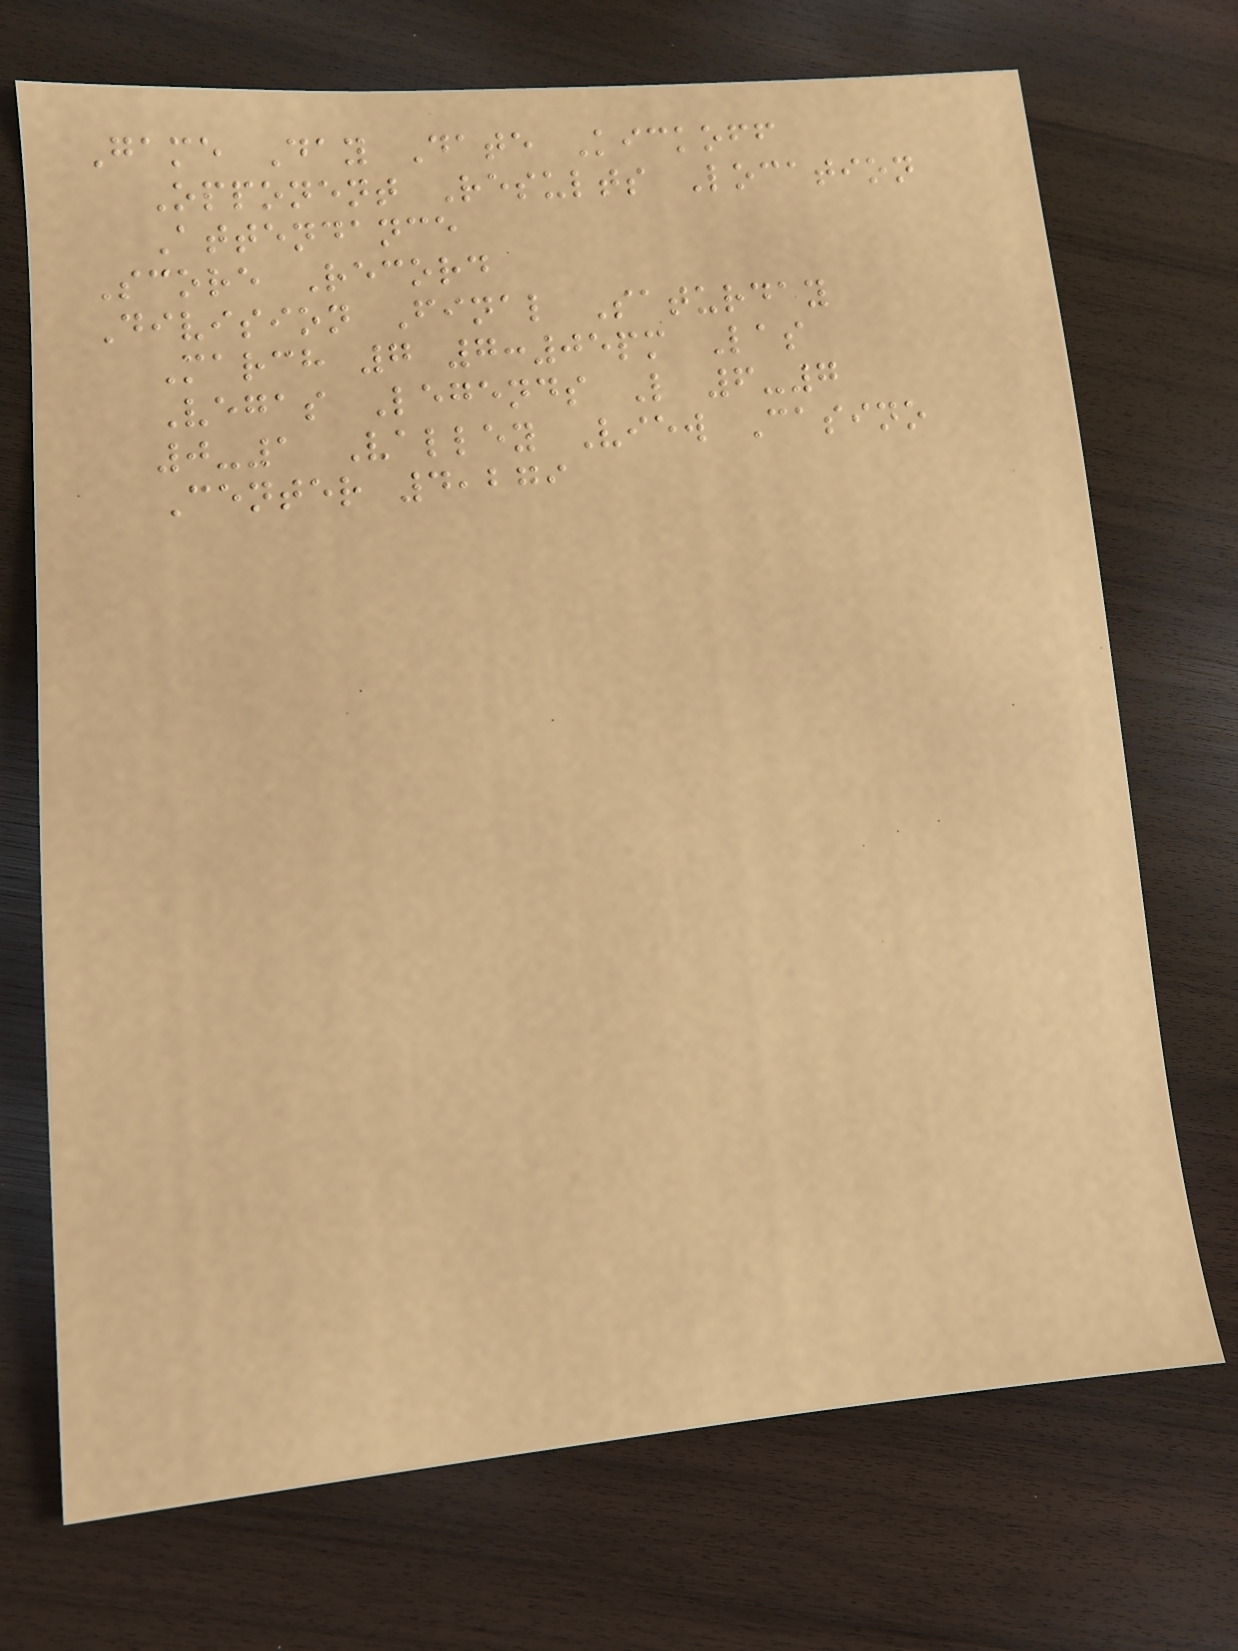Game Day Date Kickoff
Opponent Results Location
Attendance
Score Record
Division Final Saturday
March 7 7:05pm Las
Vegas Legends L 6-7
0-1 Valley View Casino
Center 4,279
